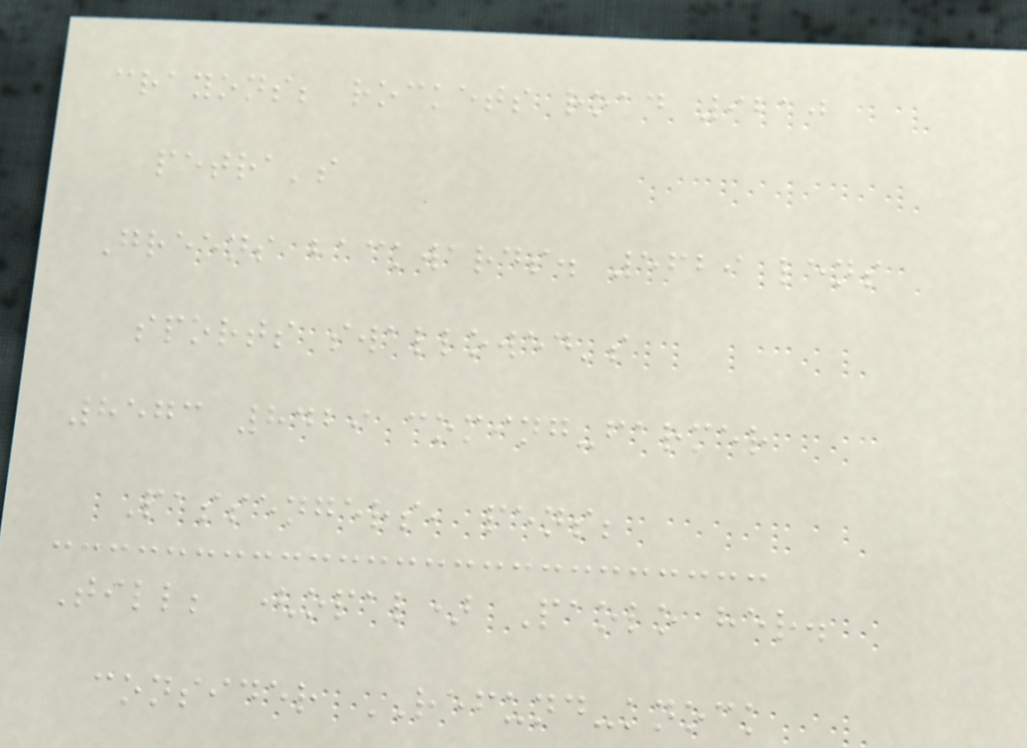crayons; rockets road 9210
petra's
Greens backwards. 5629 lens
sports swallowed's
8573 8429 coming-farmer
Passengers, pens;
Till; (opal) Paolo her.
consider REFUND-knock
